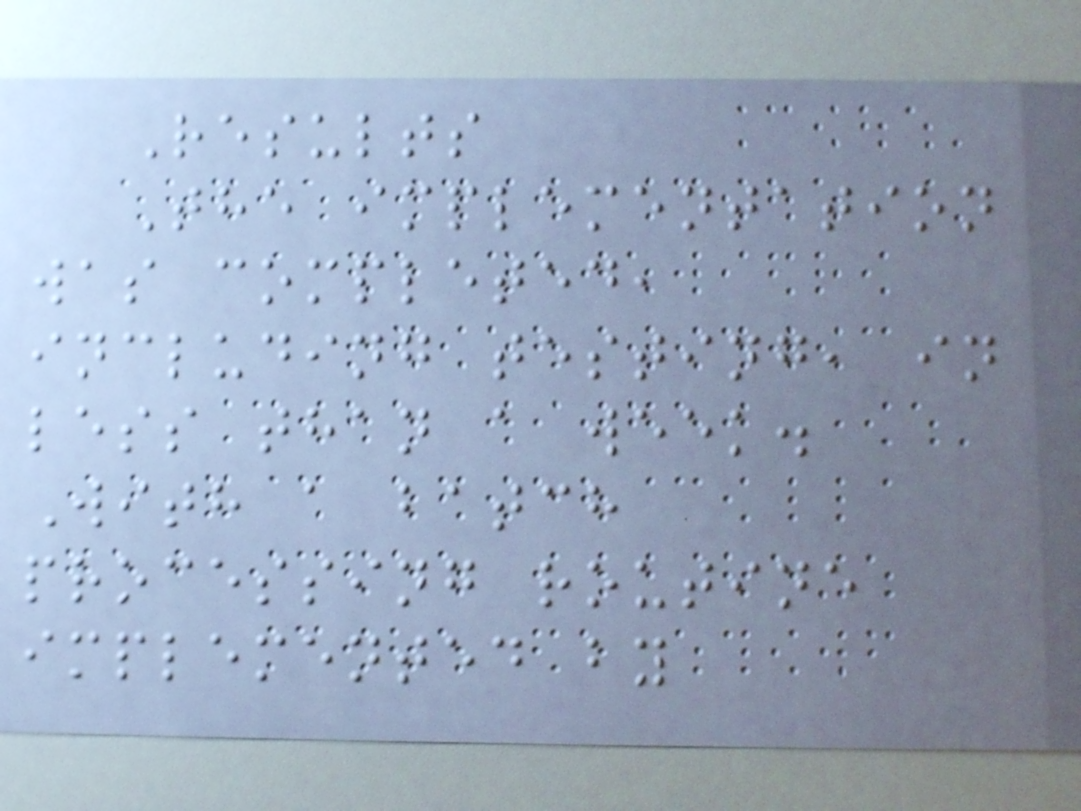Results
The implementation
was completed,
including testing, in
less than a week.
With a batch
processing routine
implemented by
